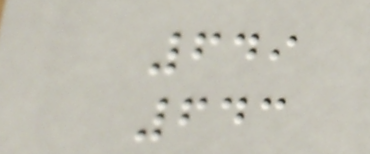649
643
